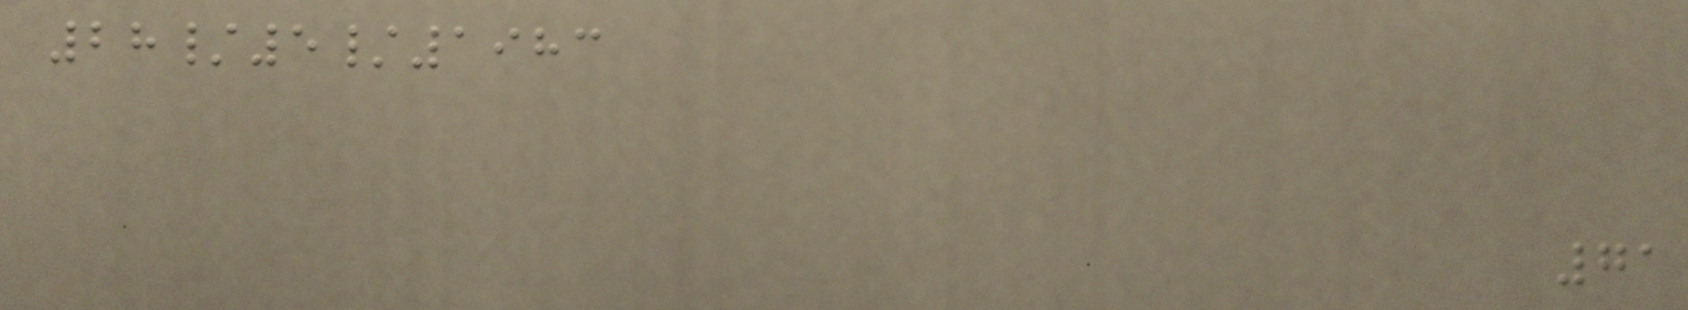28/5/1983
71
